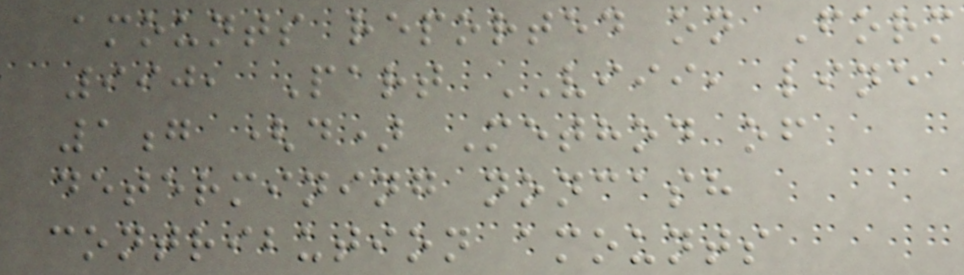amounts reported on Form
990, Part VIII, line
1g (d) Method of
determining noncash
contribution amounts
